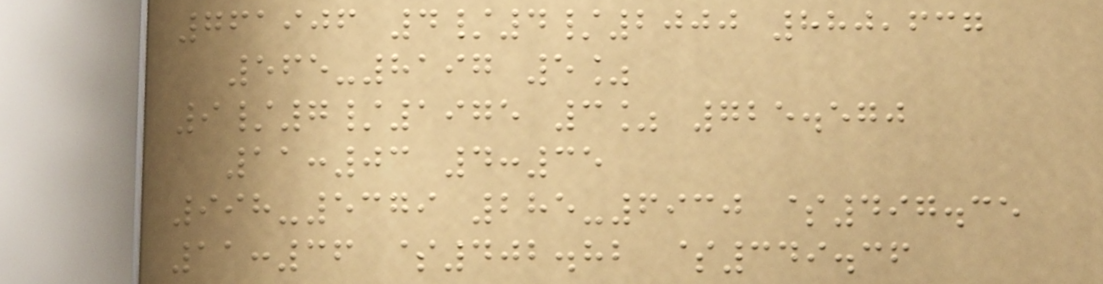761906 4/4/2000 880,637
565-8197 5%
9/7/1975 3% 725.570
11:03 4:35
998-5379 285-6930 $497.35
11:36 $402.82 $349.36
